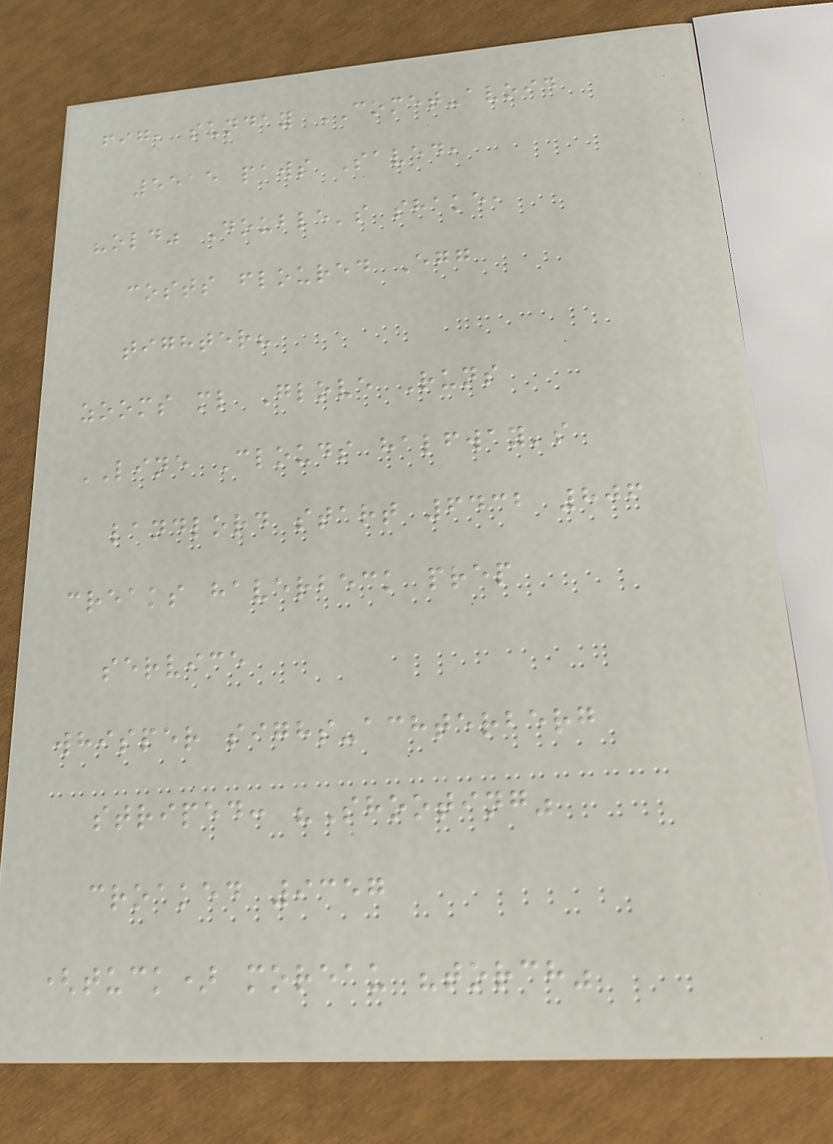fig, sunday COMET-avoid
5515 paws Saved,
"old" Double's shake,
costs floured Egg
tighter?
zooms ml Glove Runs
LINE Clouds halfway's
landlord start 6432 806
creaks haverbeck prep
service
whisper sighs-achterberg
striped: "Shooting"
croaked 9357
(tuck) moreau "torch"
